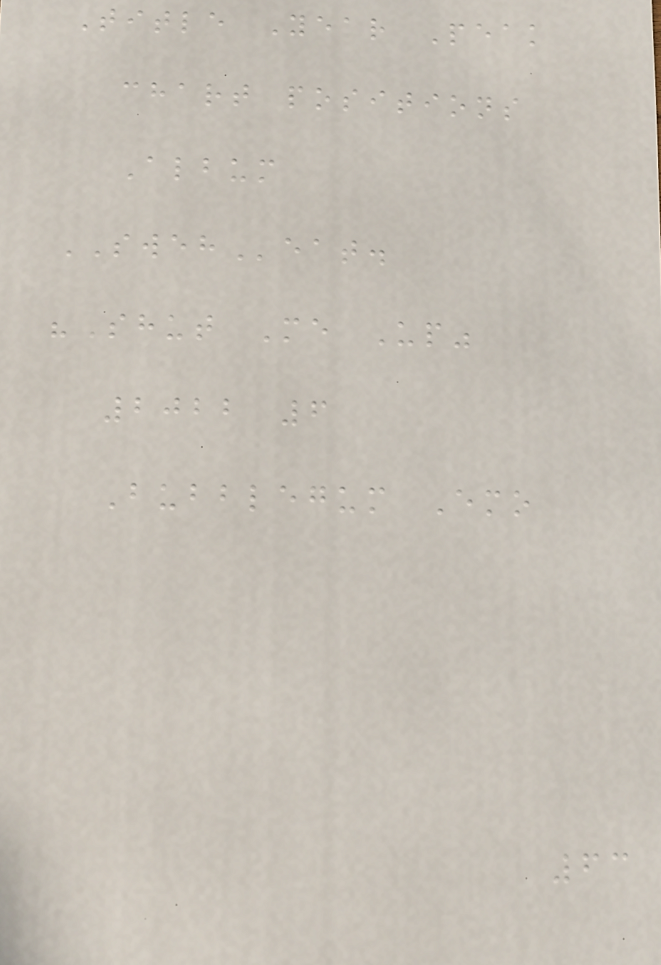Title Year Peak
chart positions
Album
SWEHeat.
"Shut Me Up"
2022 6
Bubblegum Emo
63
